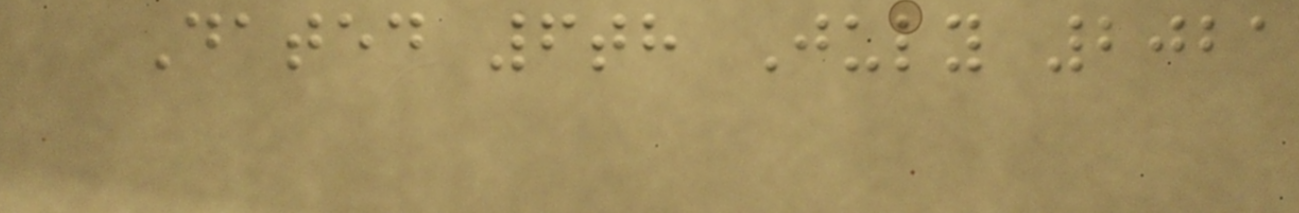Dated 6th July 2021
